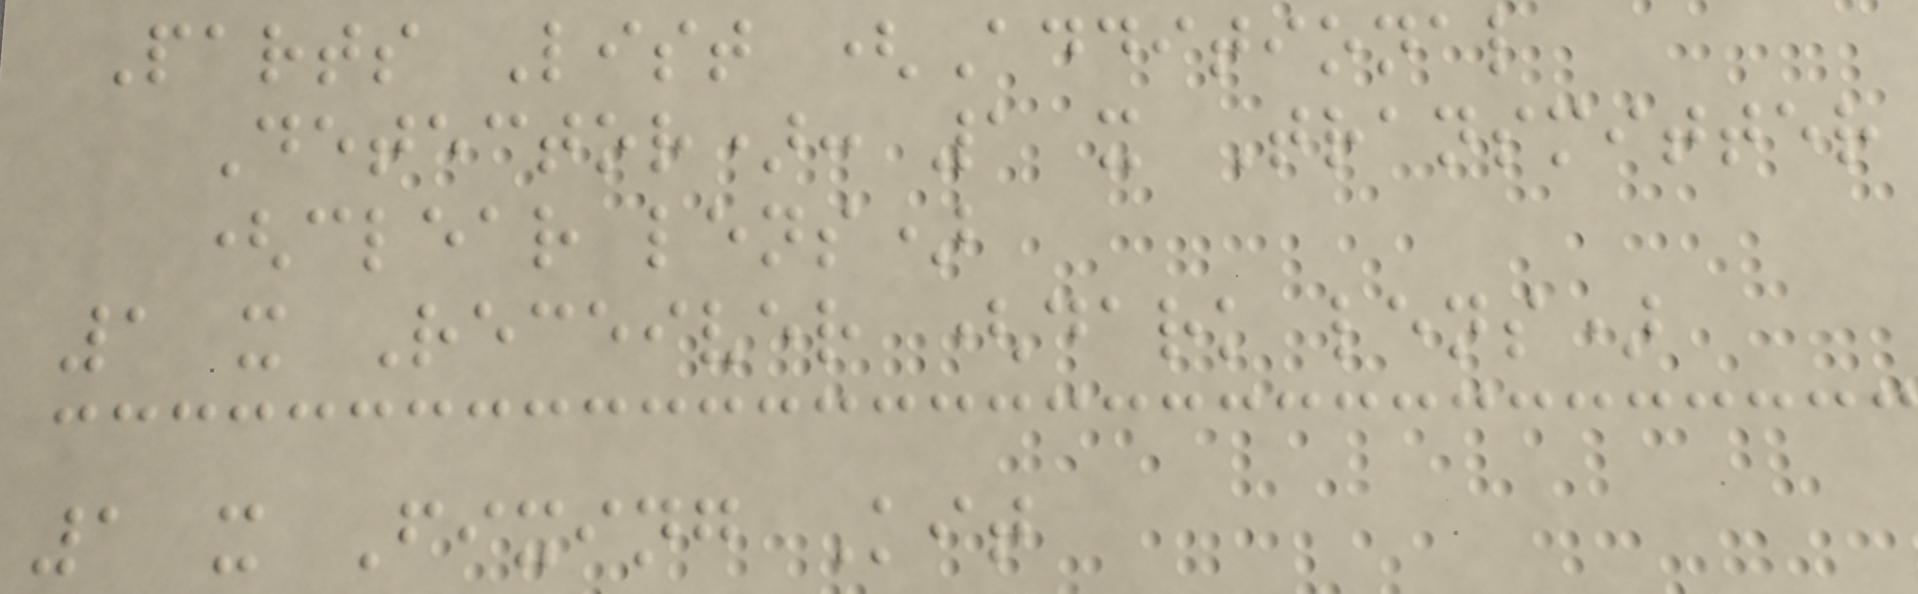Parts List (Additional
Detector): 1 x Transmitter
(clear lens)
1 x Receiver (dark lens)
1 x Fixing Kit
